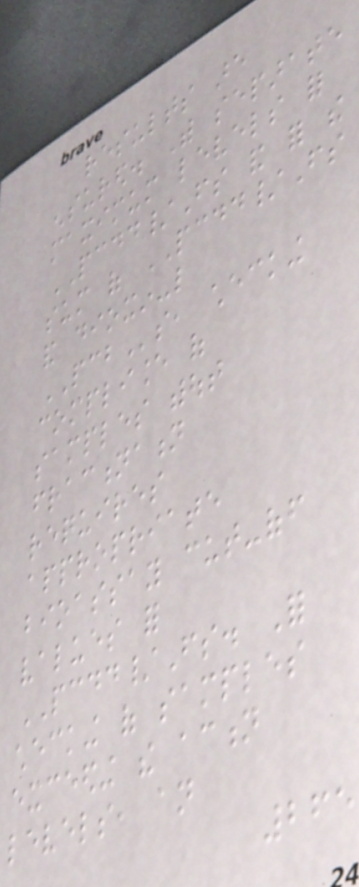results are
ensured. With separate
maximum levels for
PCDD/Fs and for the
sum of PCDD/Fs
and dioxin-like
PCBs, checking
compliance of
samples without
fractionation
requires
appropriate
bioassay cut-off
values for
PCDD/Fs. For
checking of samples
exceeding the action
levels, an
265
